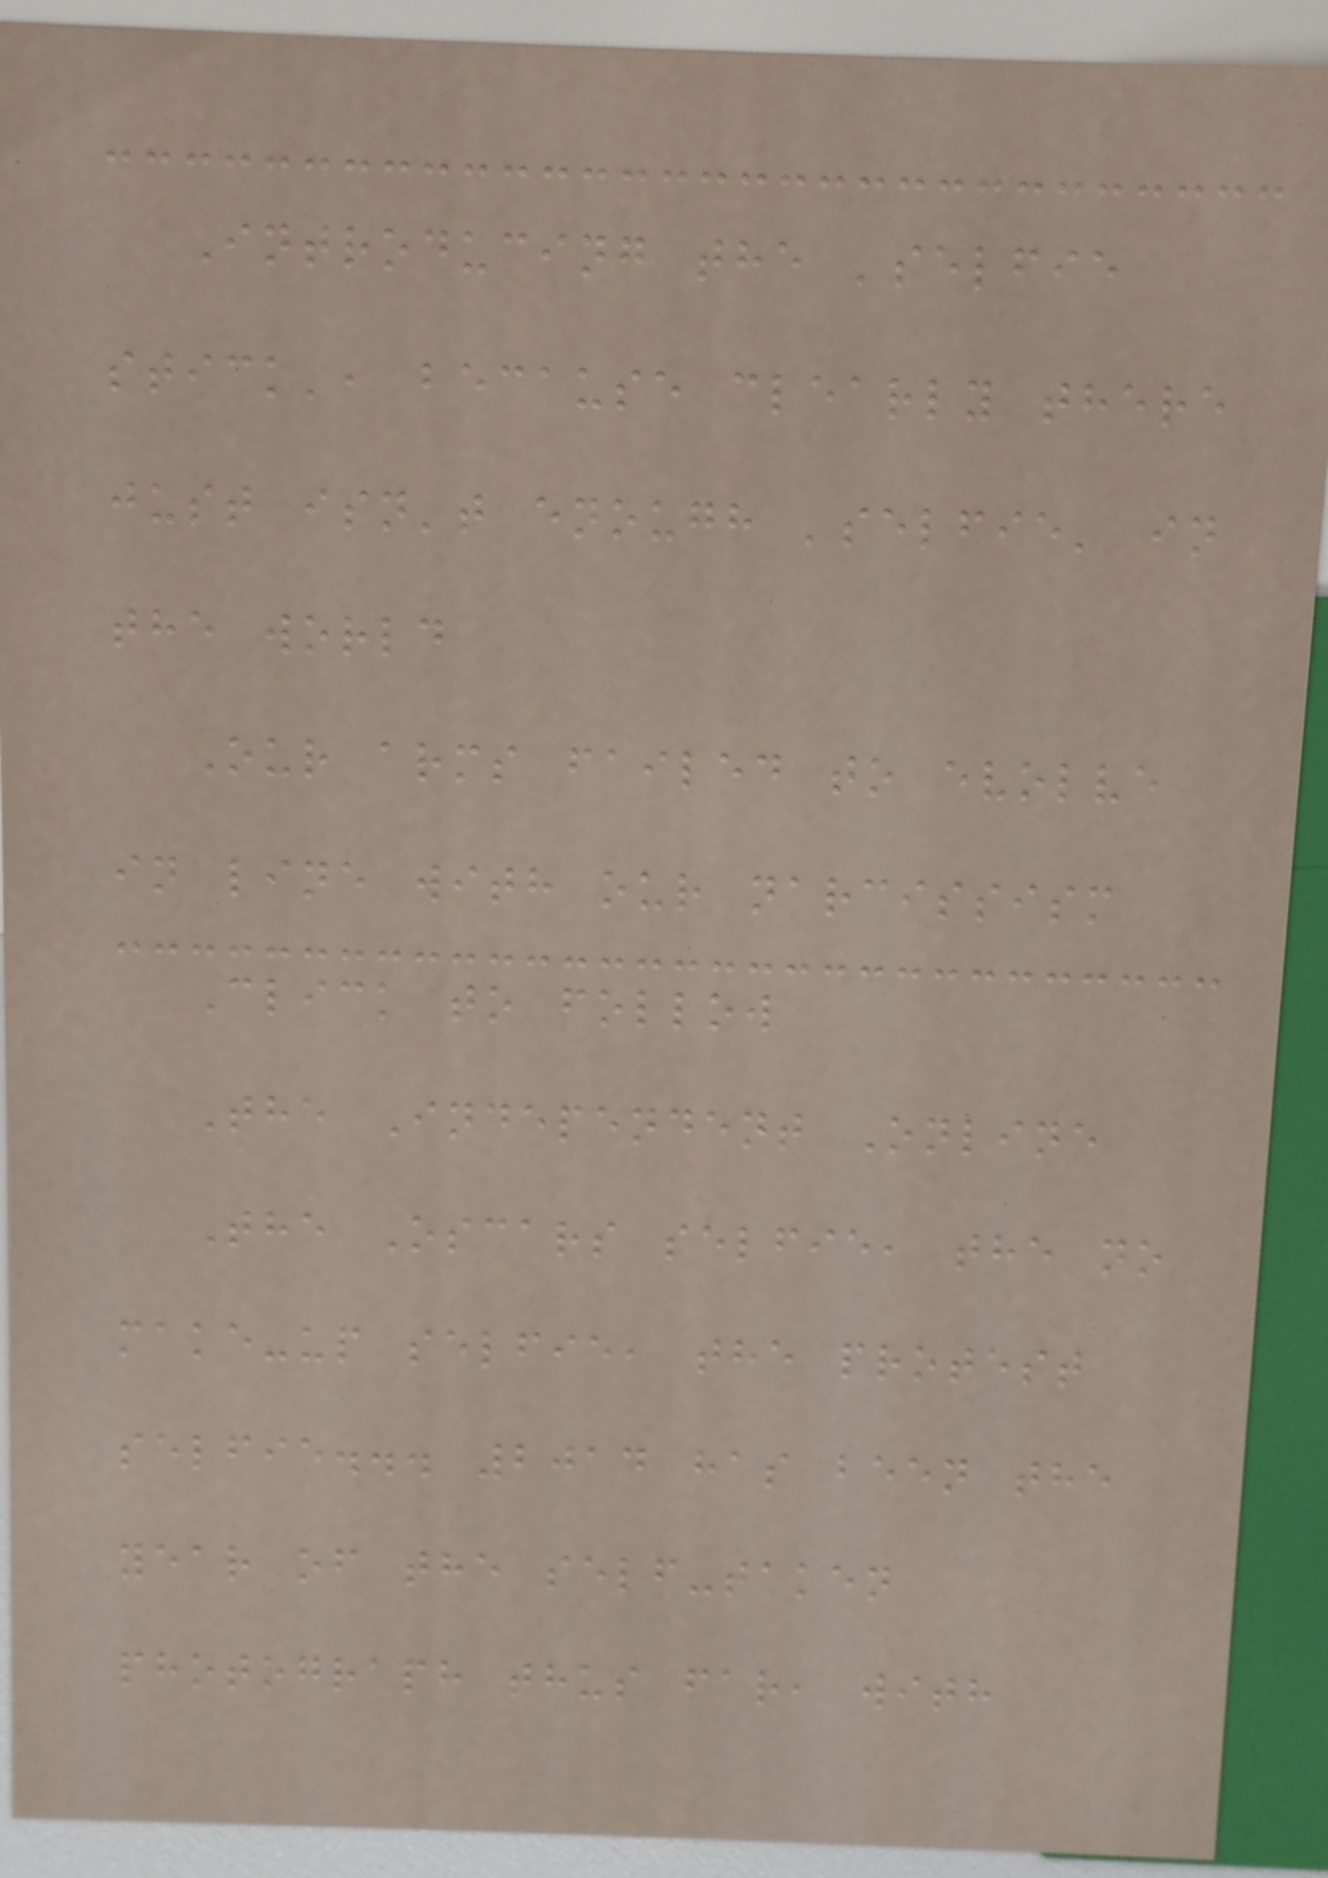Introducing the 'selfie
stick', because clearly there
just isn't enough 'selfie' in
the world
Our arms failed to evolve
in line with our narcissism
Click to follow
The Independent Online
The Oscars selfie, the no
make-up selfie, the protest
selfie... 2014 has been the
year of the self-taken
photograph thus far, with
